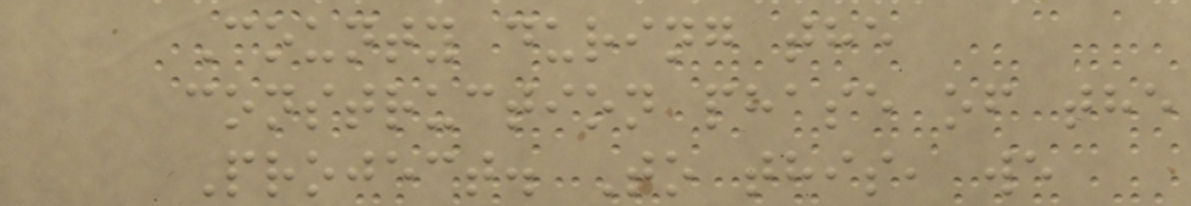County during the
construction phase of the
Project. To this, we
